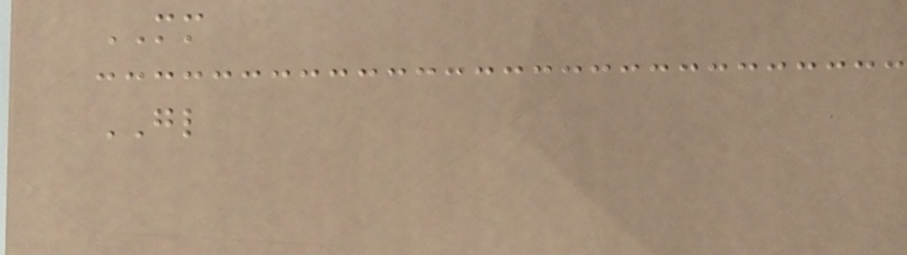MM
GL
